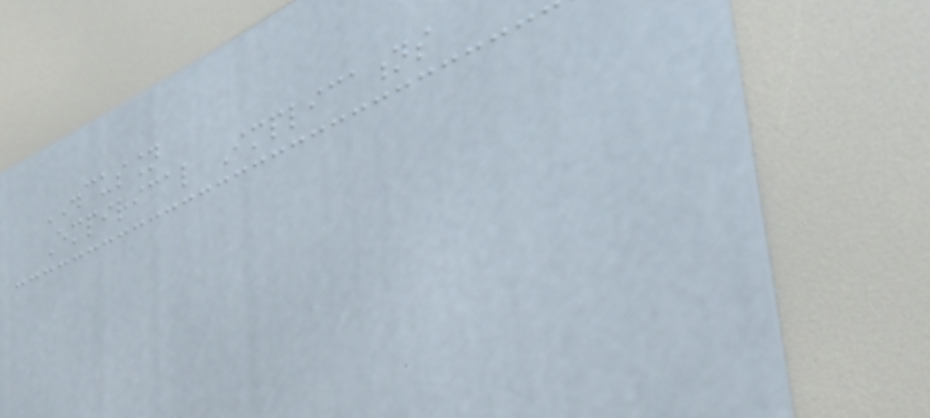DISCUSSION
Empirical Implications
